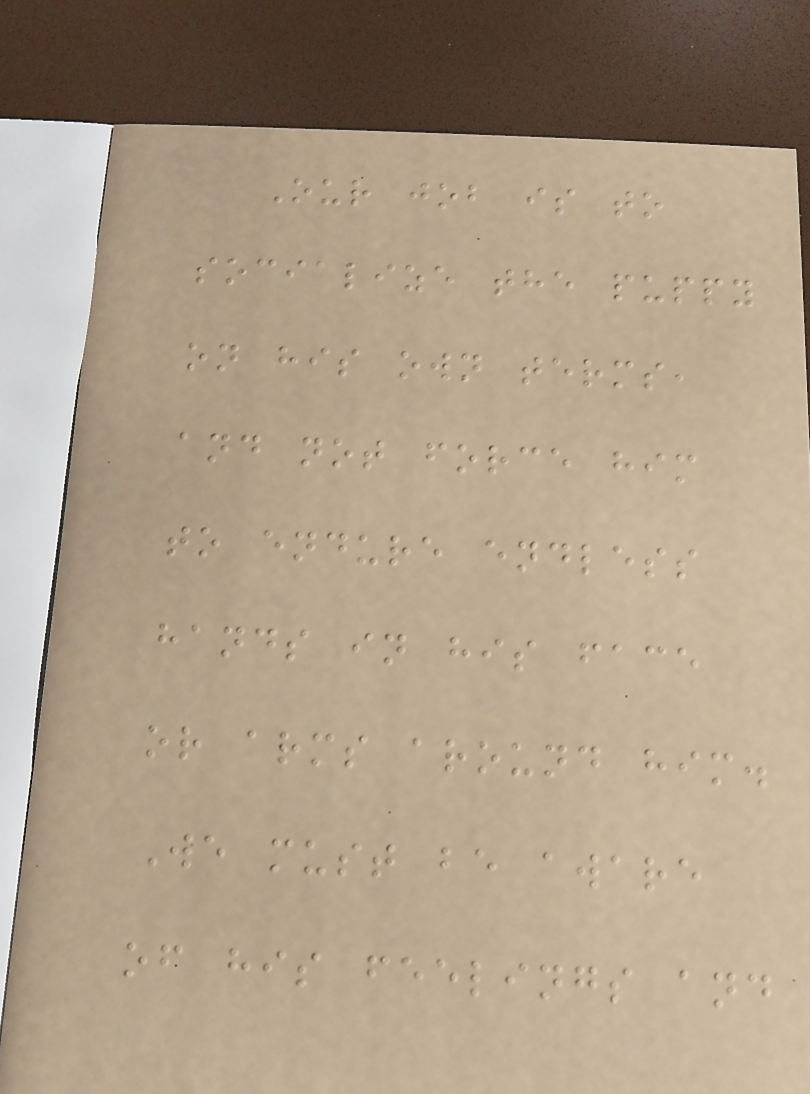Our job is to
socialize the puppy
on his own terms,
and not force him
to endure endless
hands in his face
or arms around him.
We must be aware
of his feelings and
